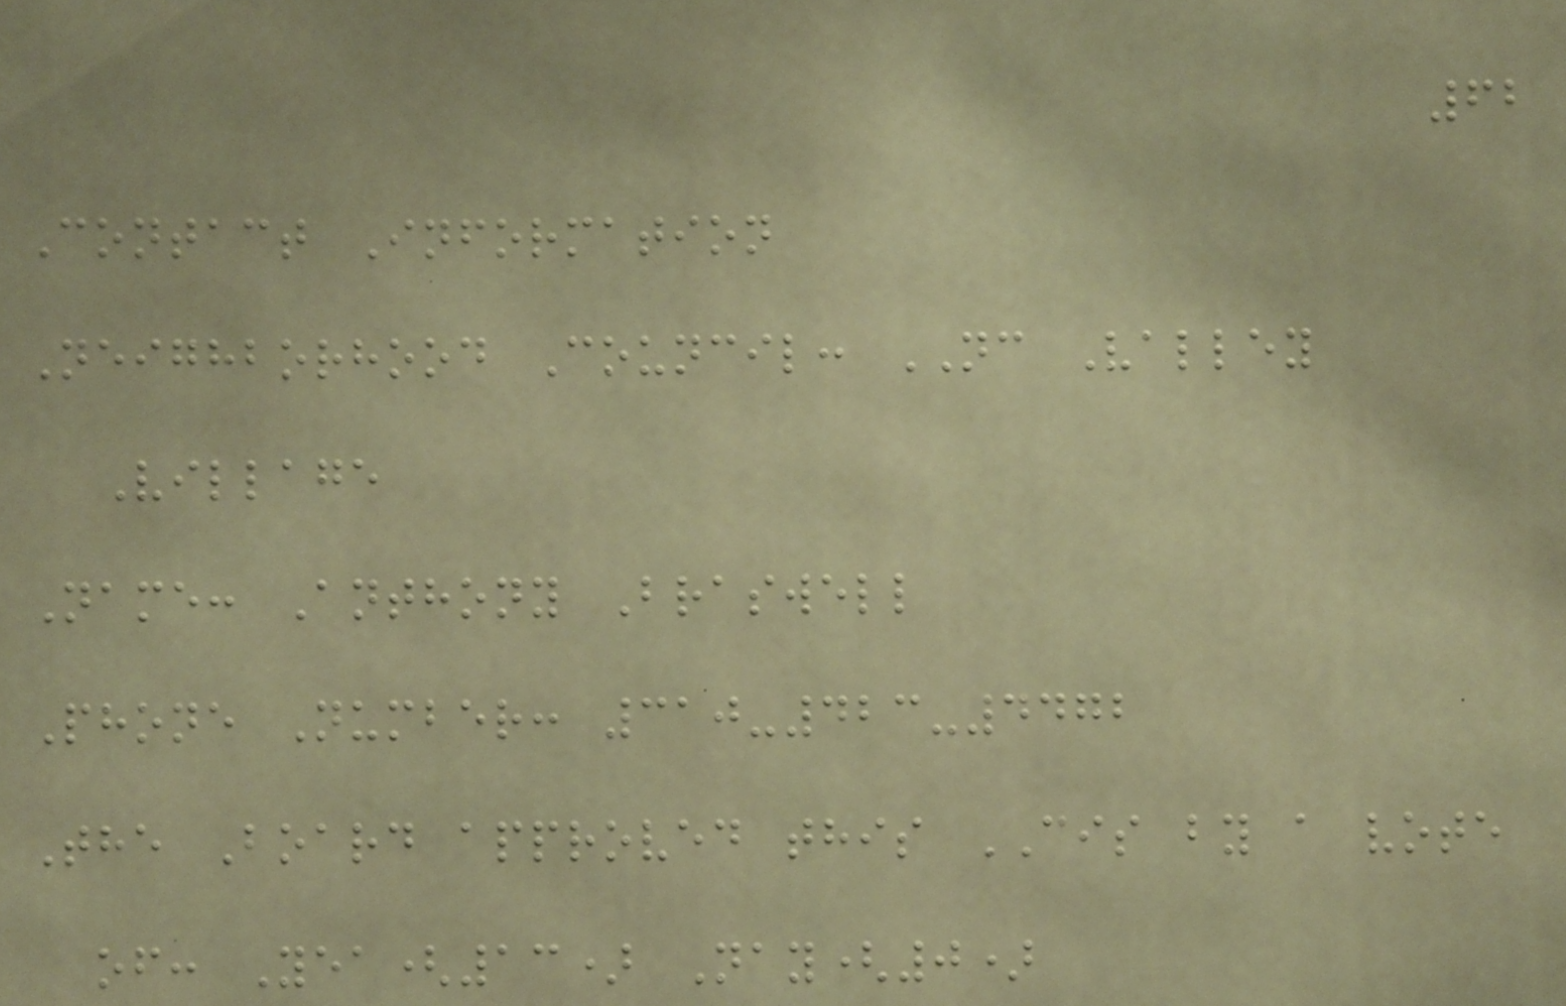62
Contact Information
Neighborhood Council: NC Valley
Village
Name: Anthony Braswell
Phone Number: 310-423-4472
The Board approved this CIS by a vote
of: Yea(13) Nay(0)
